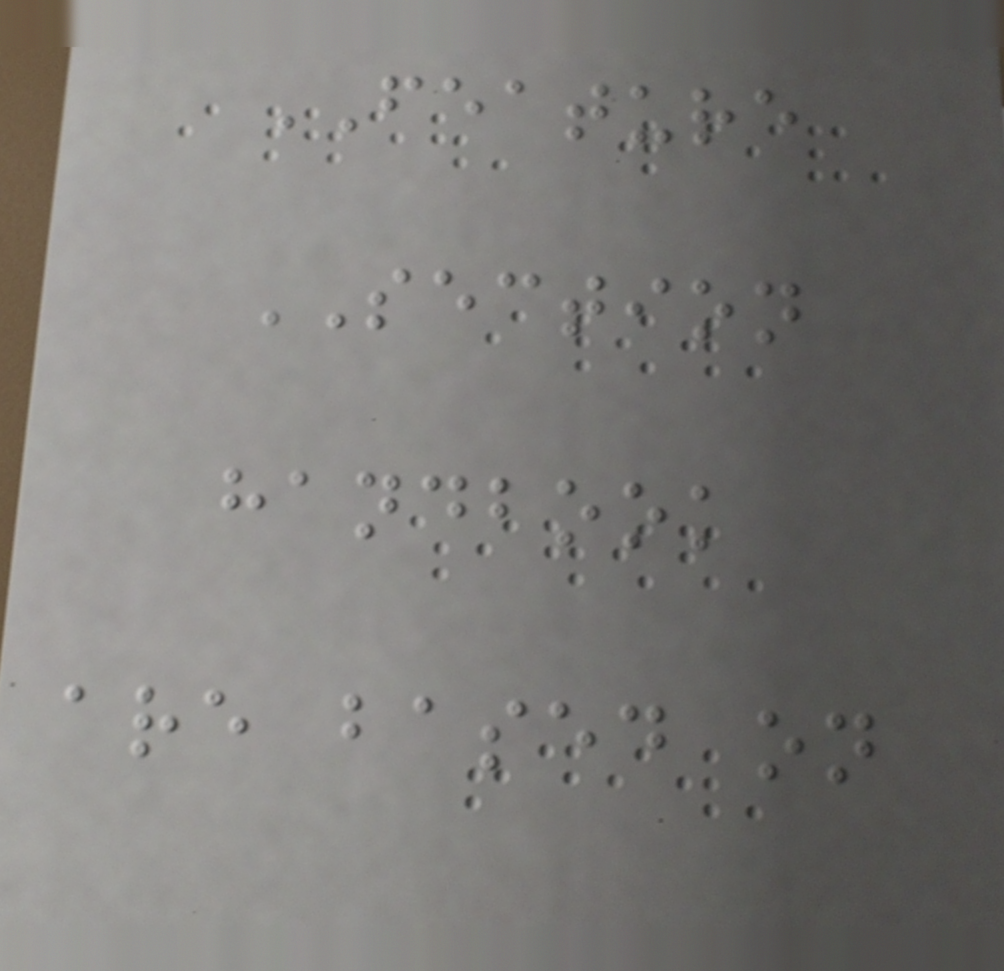FEATURE
SECTION
handbook
are based on
